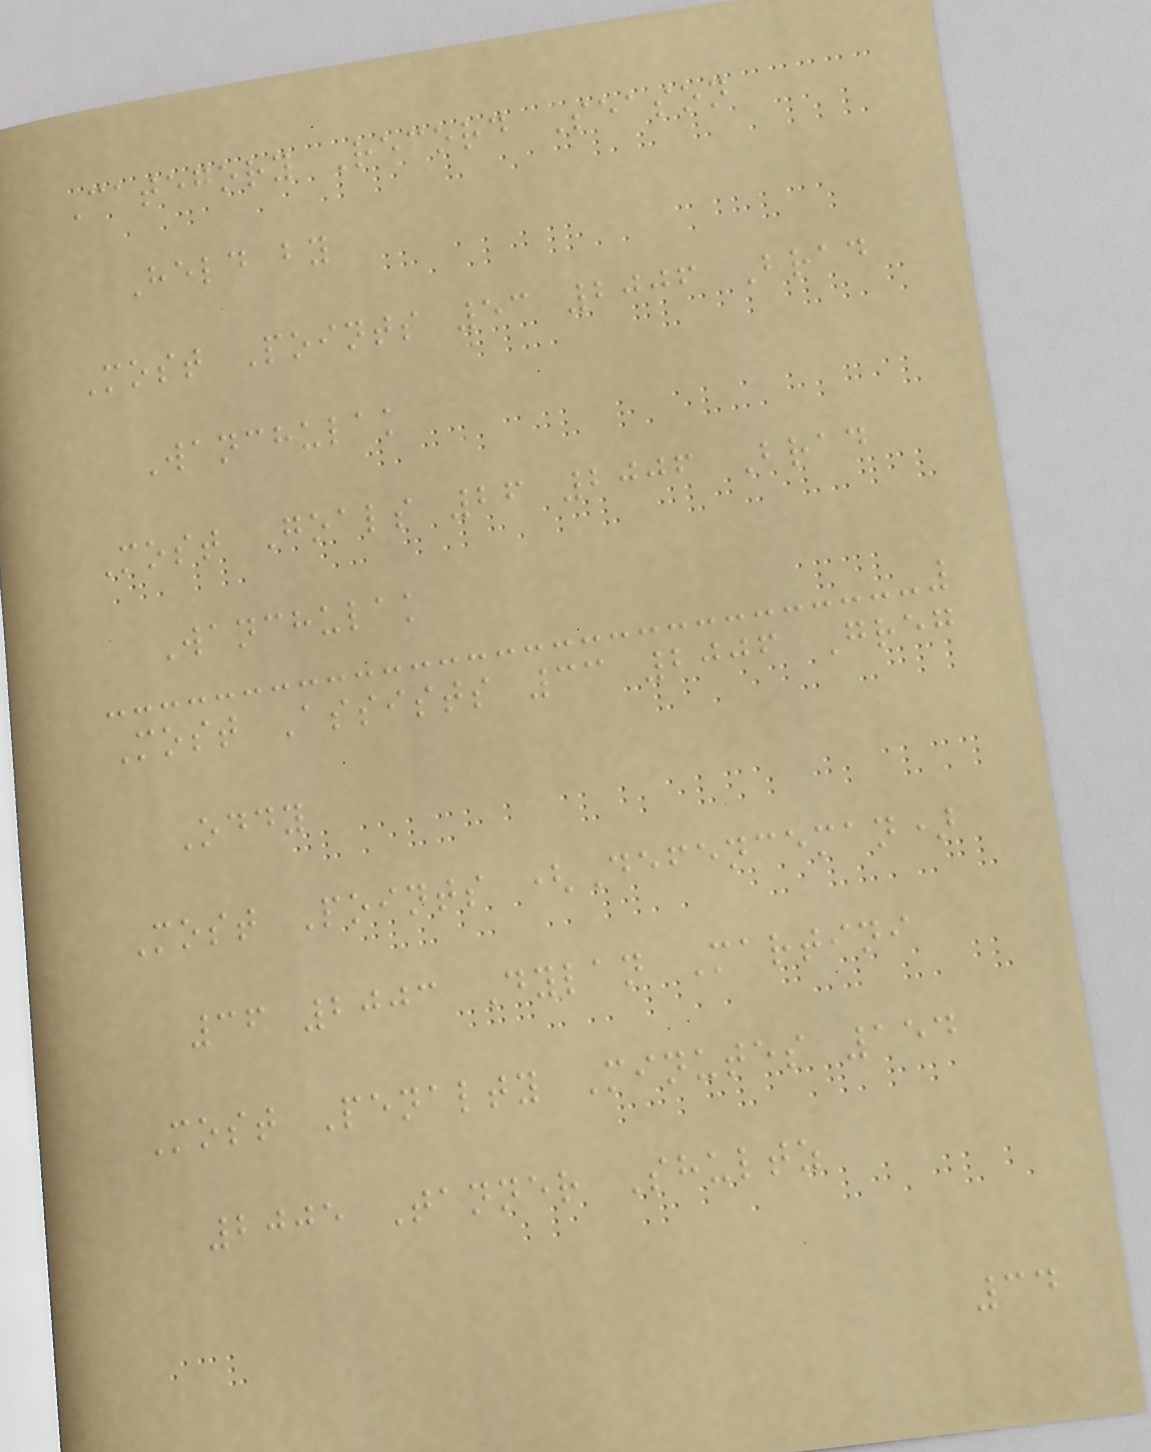Category Record Season
Held by
Most Points 53 2006 Brad
Wanchulak
Most Goals 26 2006 Brad
Wanchulak
Most Assists 33 2006 Greg
Oddy
Most Points (Defenceman)
36 2003 Dylan Martini
Most Penalty Minutes 154
2005 Tanner Shultz
34
